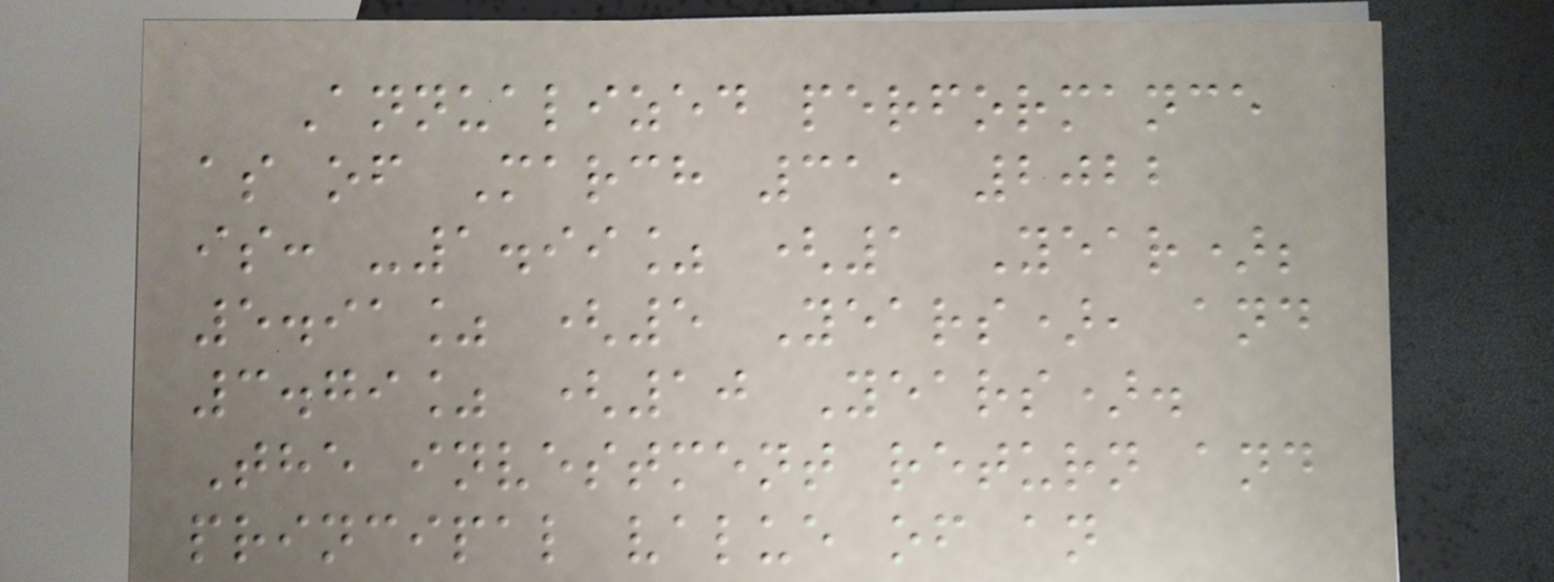Annualized performance
as of March 31, 2022
is: -1.99% (1 Year);
5.91% (5 Years), and
3.79% (10 Years).
The investment return and
principal value of an
